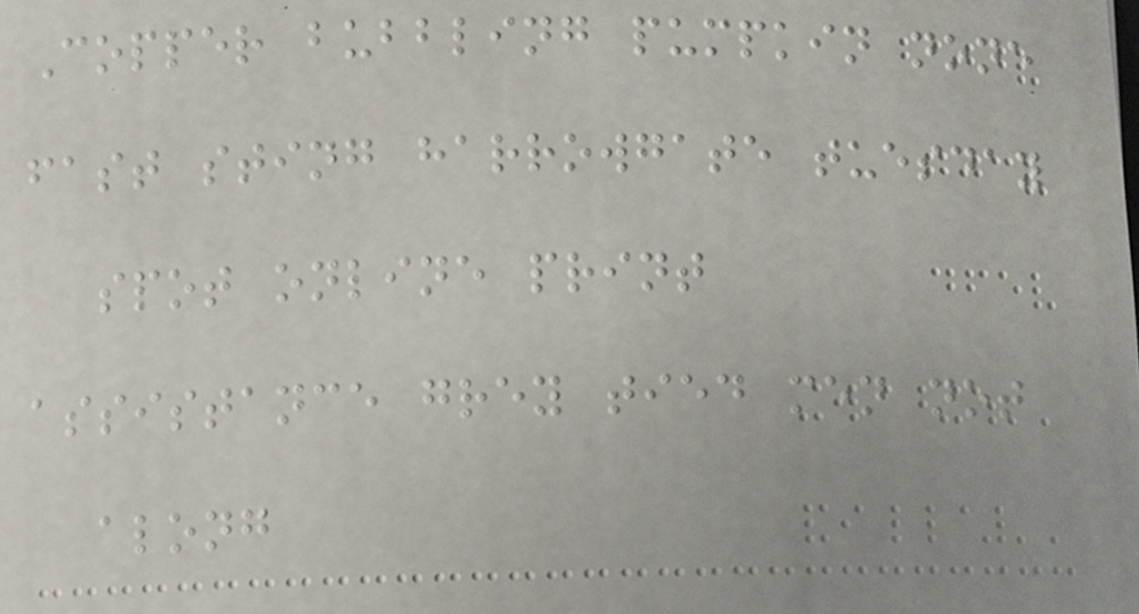Copper bubbling pumpkin none
fast sting harrowgate tuesday
spot online print
assistance grey tied men not
along
